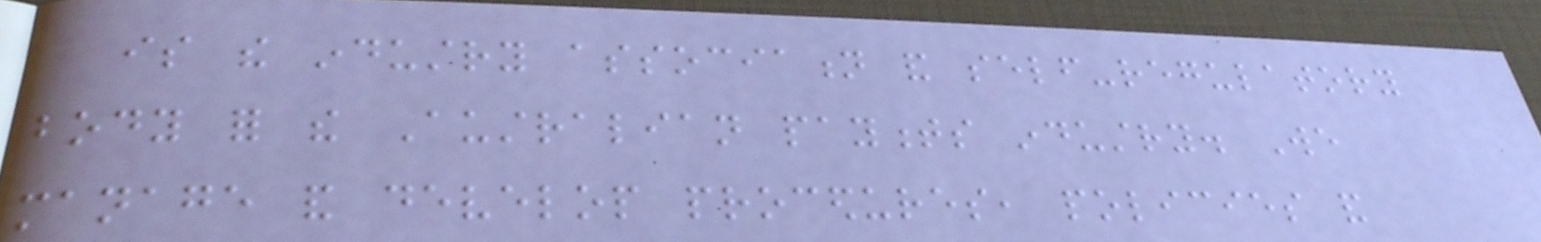is the industry association and self-regulatory
body for the Australian payments industry. We
manage and develop procedures, policies and
